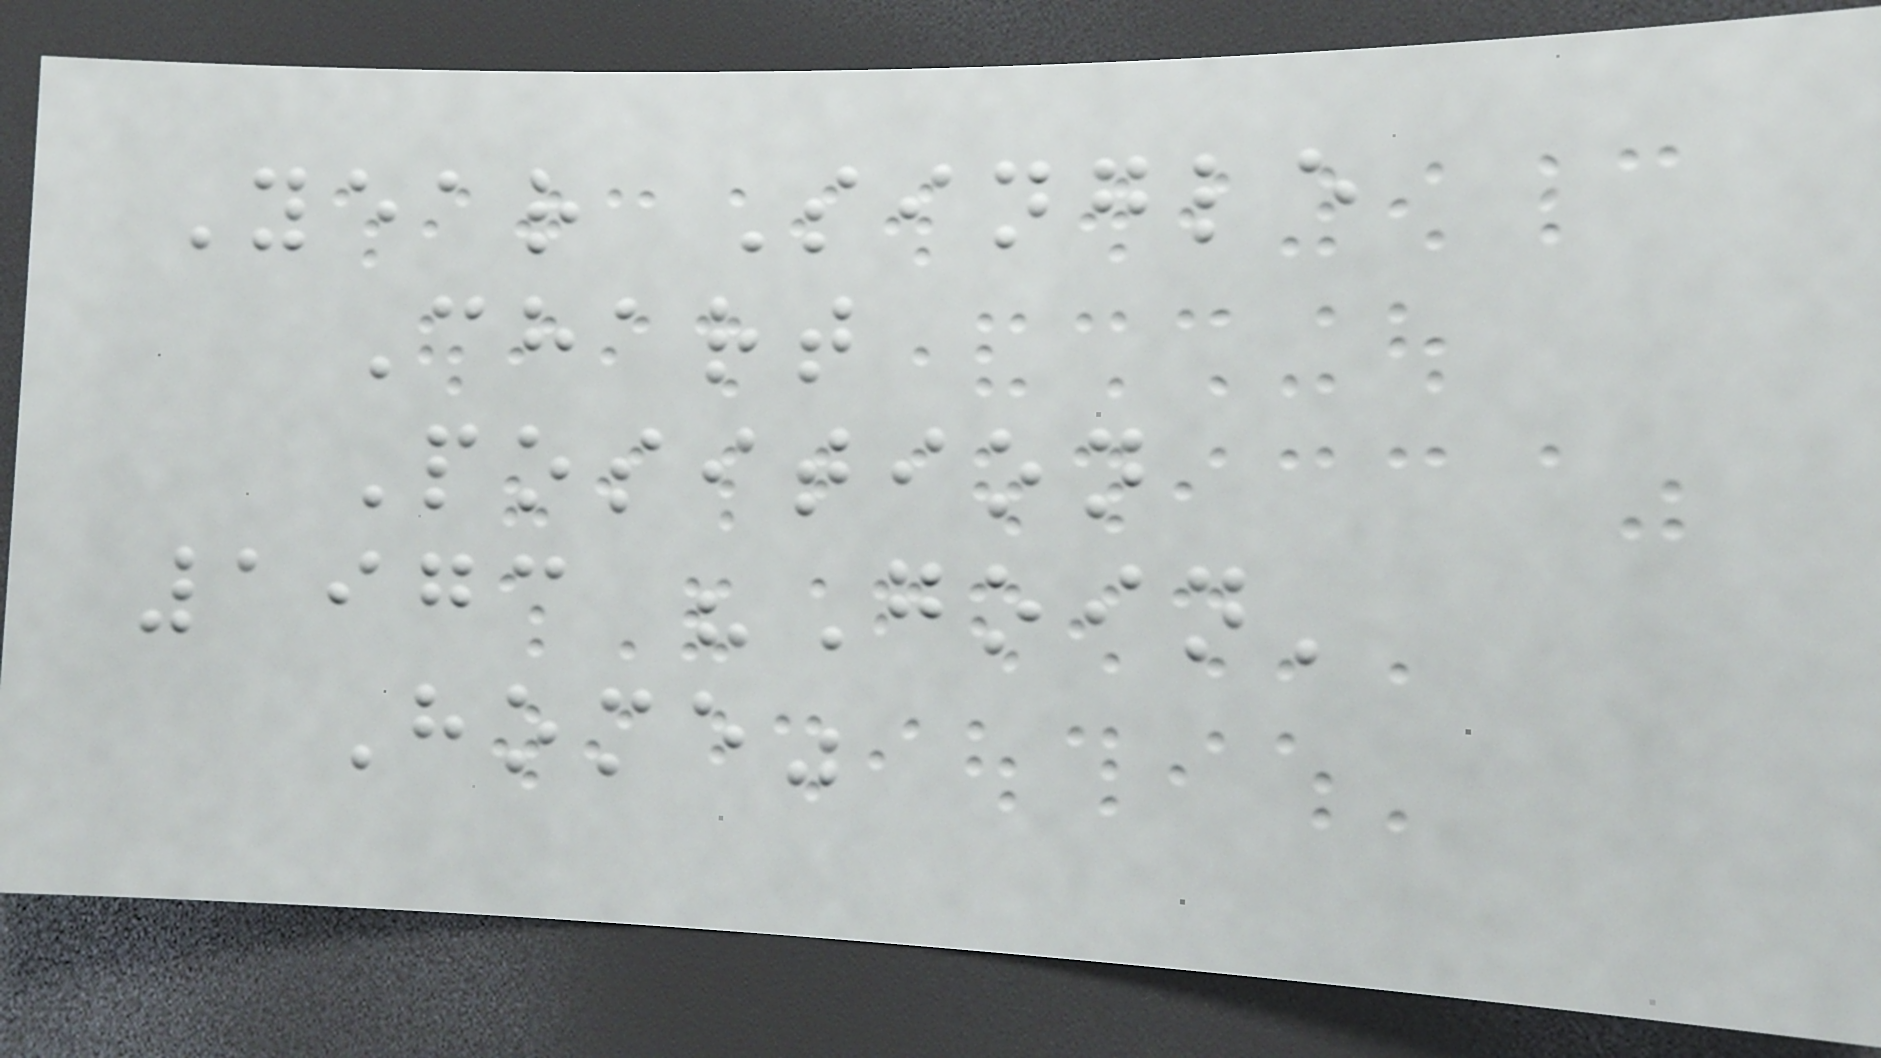Year Single
Chart
Position
1973 "Goin'
Home"
